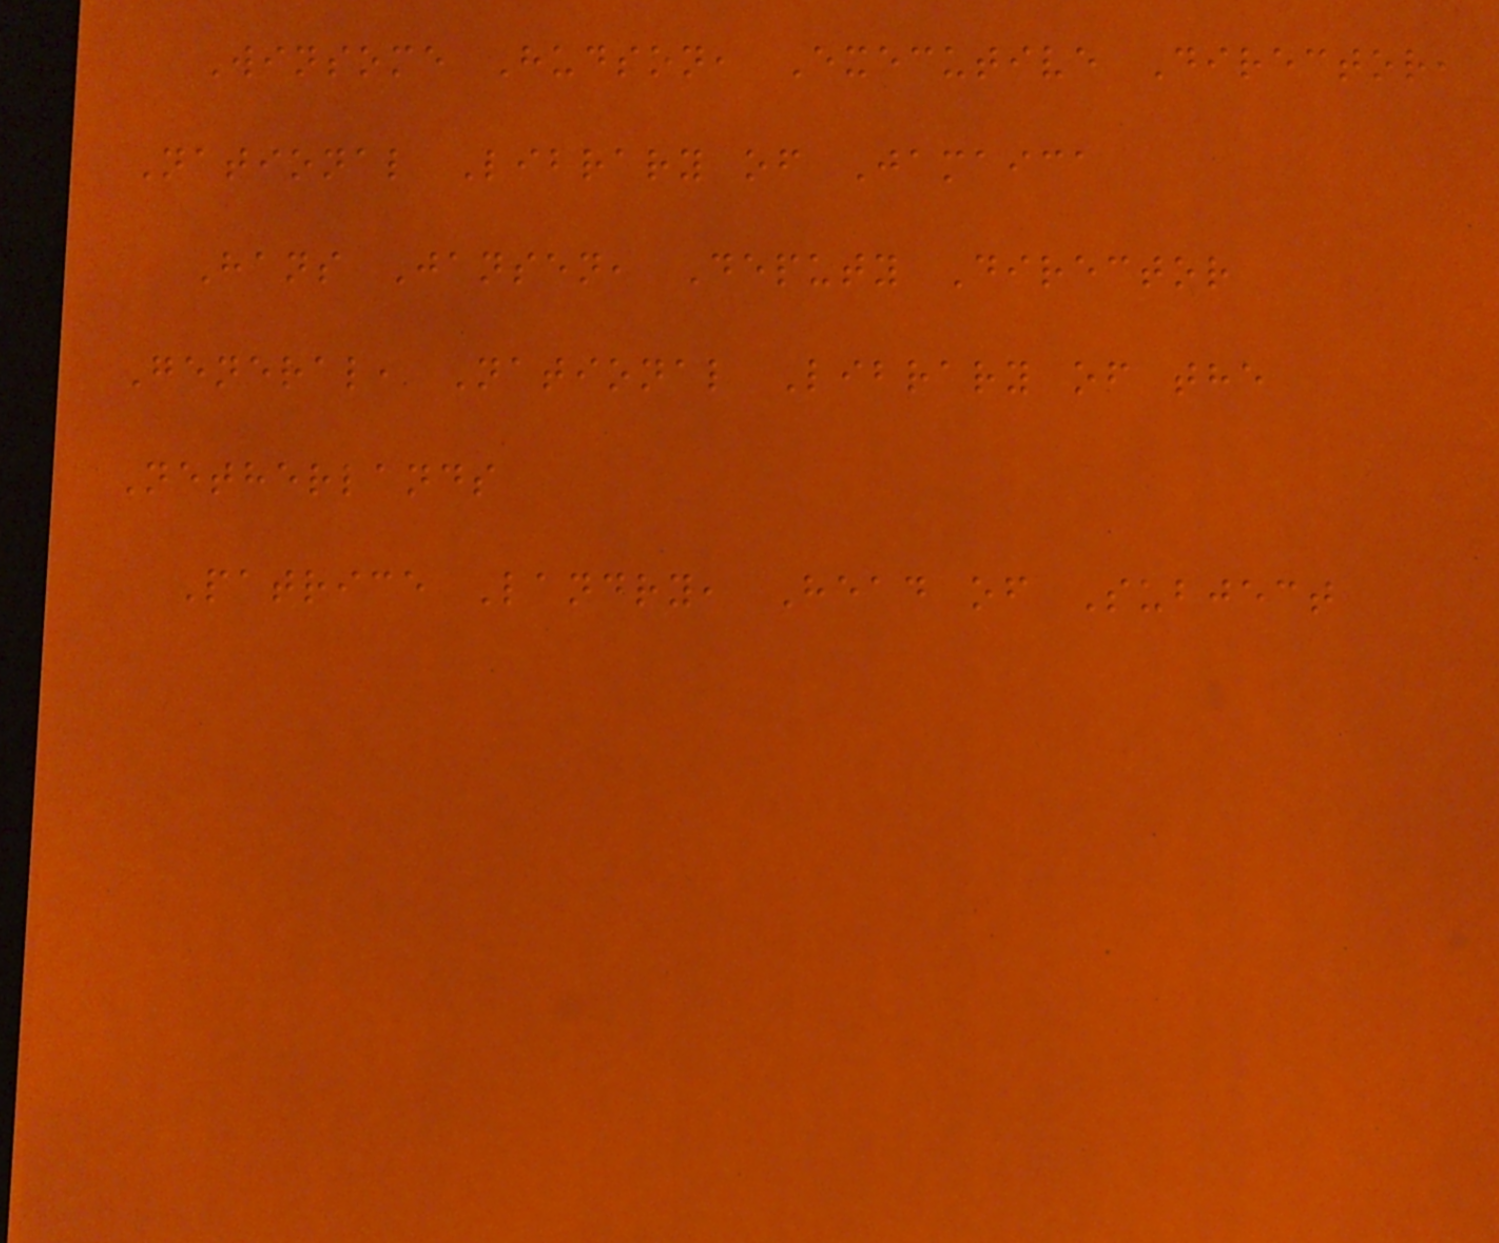Winsome Hudson, Executive Director,
National Library of Jamaica
Hans Jansen, Deputy Director
General, National Library of the
Netherlands
Patrice Landry, Head of Subject
